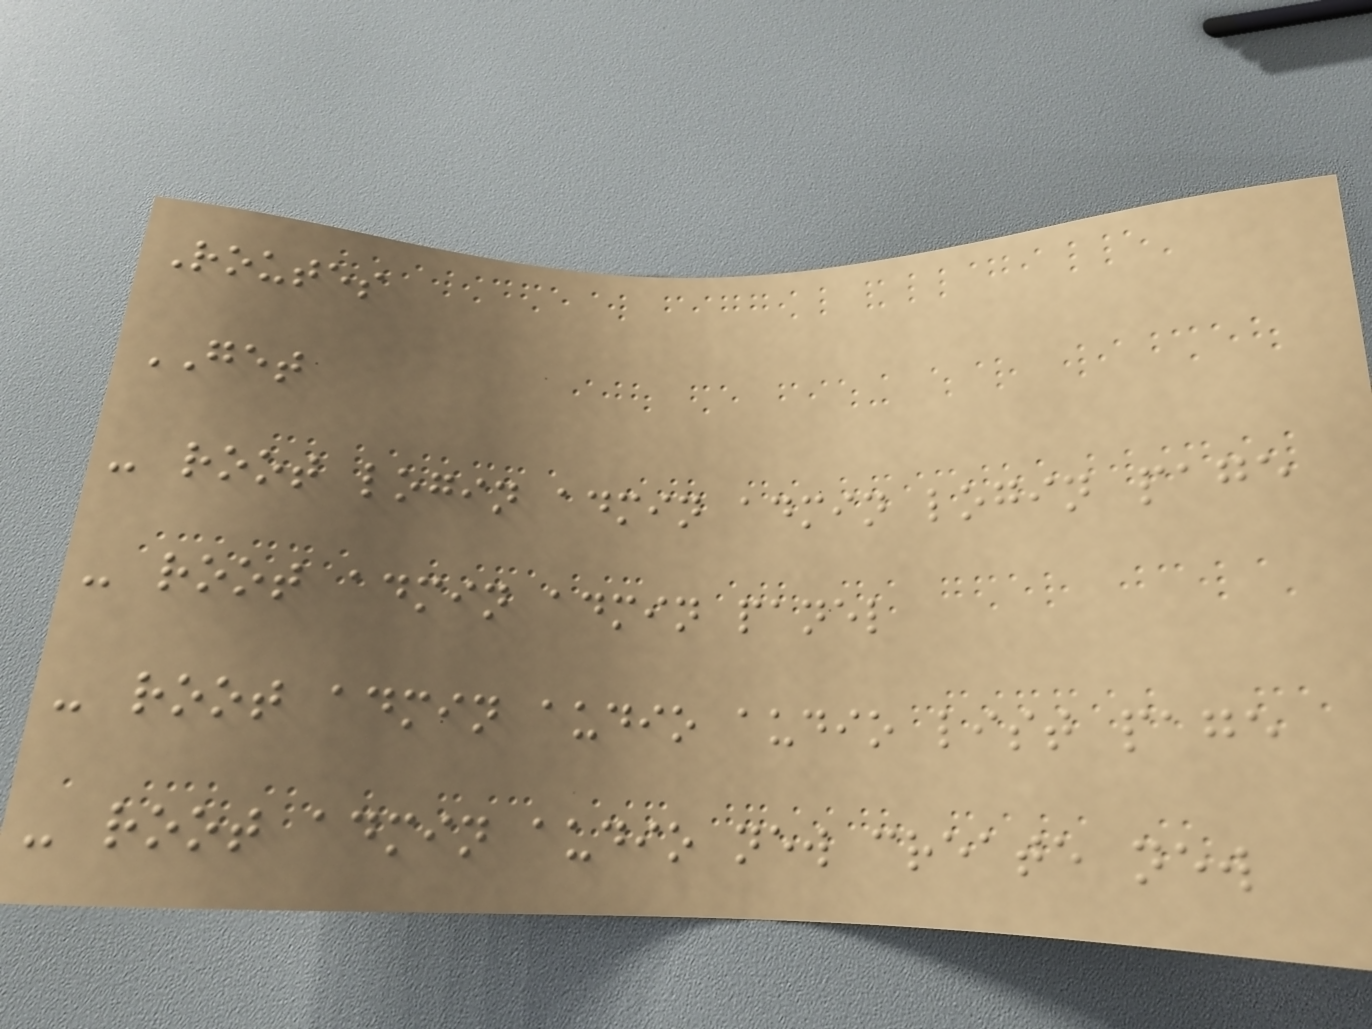Routes
GET
- root login admin admin login page
- root admin admin panel
- root admin audio audio list page
- root admin audio new create new
